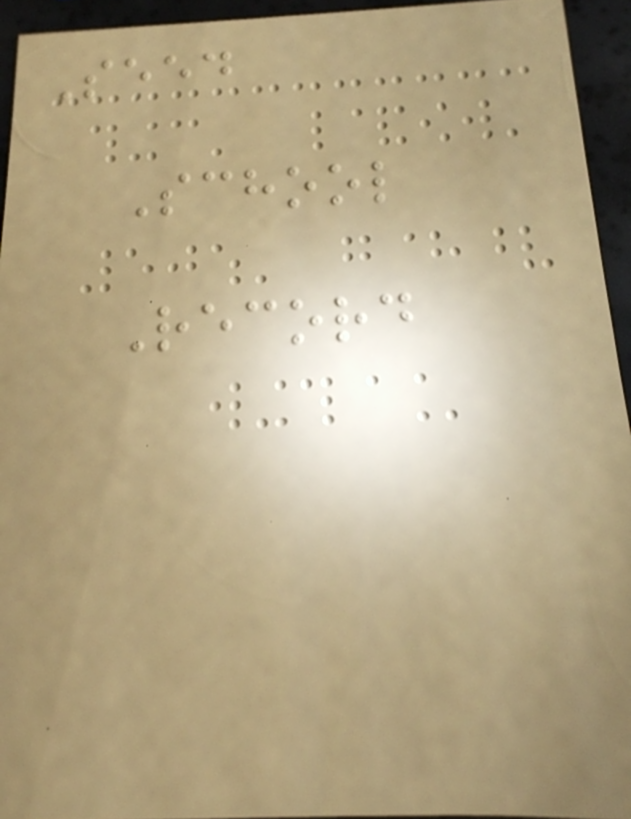Seed
School
Record
